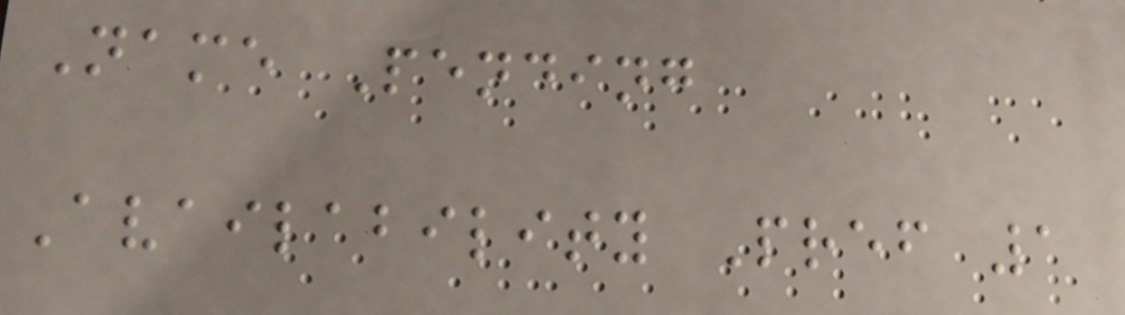Name Pending
Availability Pref 1
